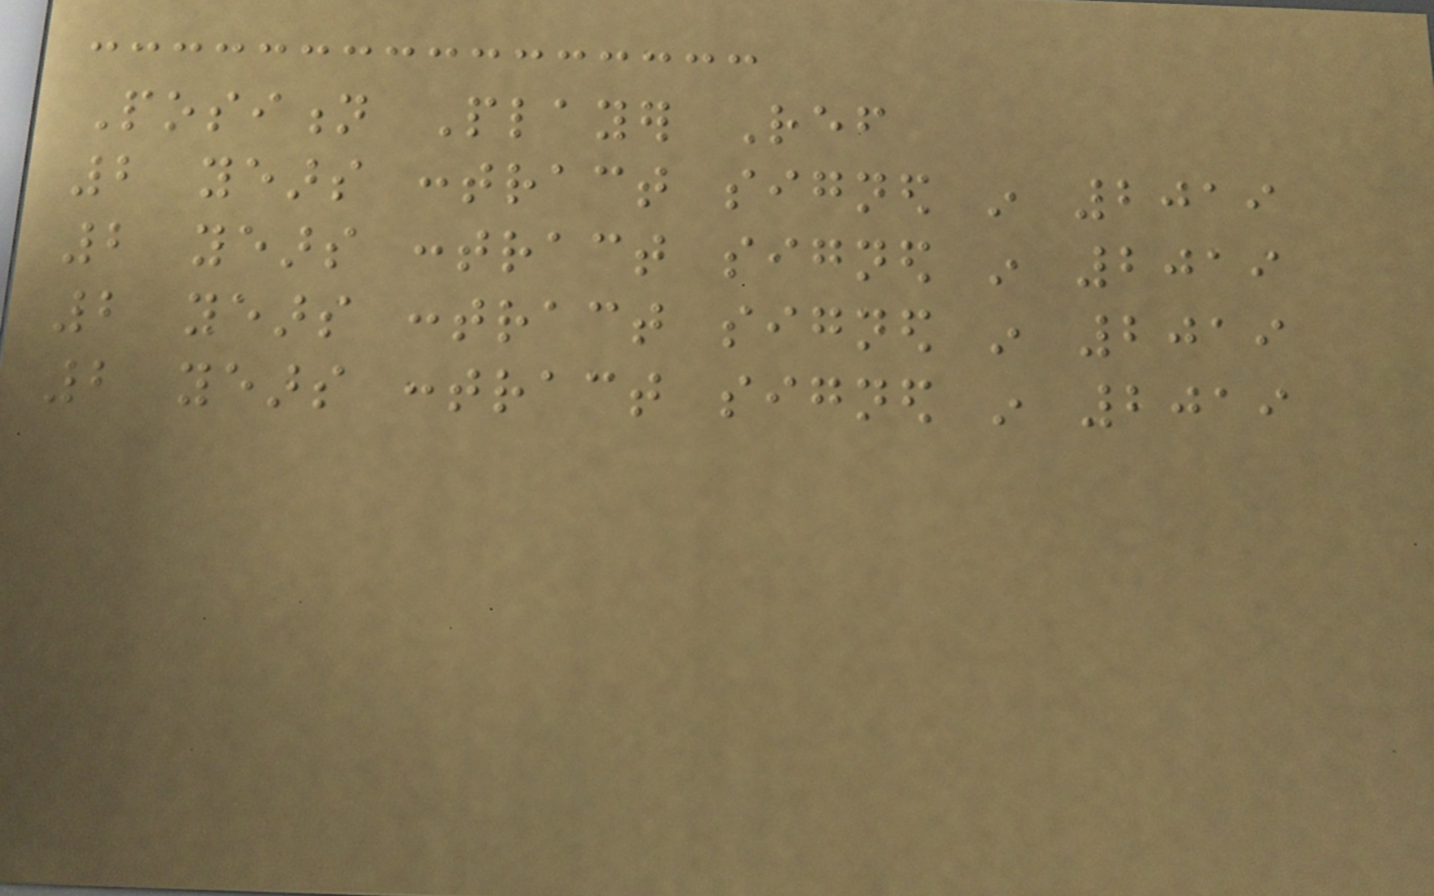Position Player Ref
2 years contract signed in 2019
2 years contract signed in 2019
2 years contract signed in 2019
2 years contract signed in 2019
